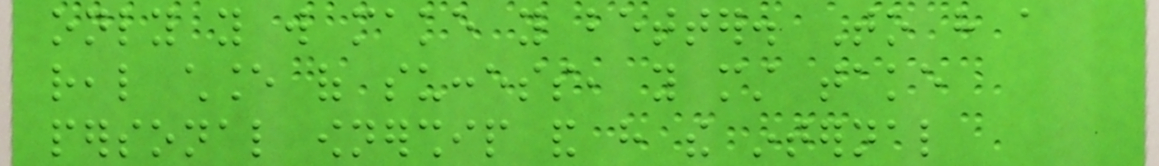only you will make you better. To have a
real chance of success, you must take
personal ownership and have the internal
